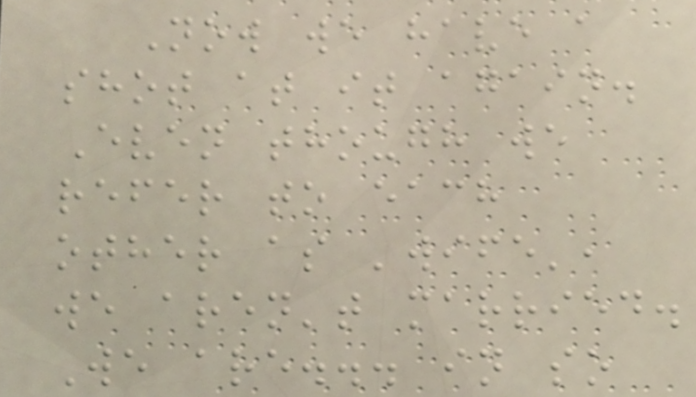Now we have a
shot at it again.
Even though we
refer to each
other as 'wife',
we aren't married.
We are... in so
